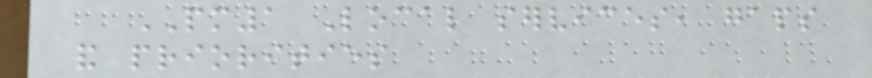PM1 Local services, gaps
and priorities
